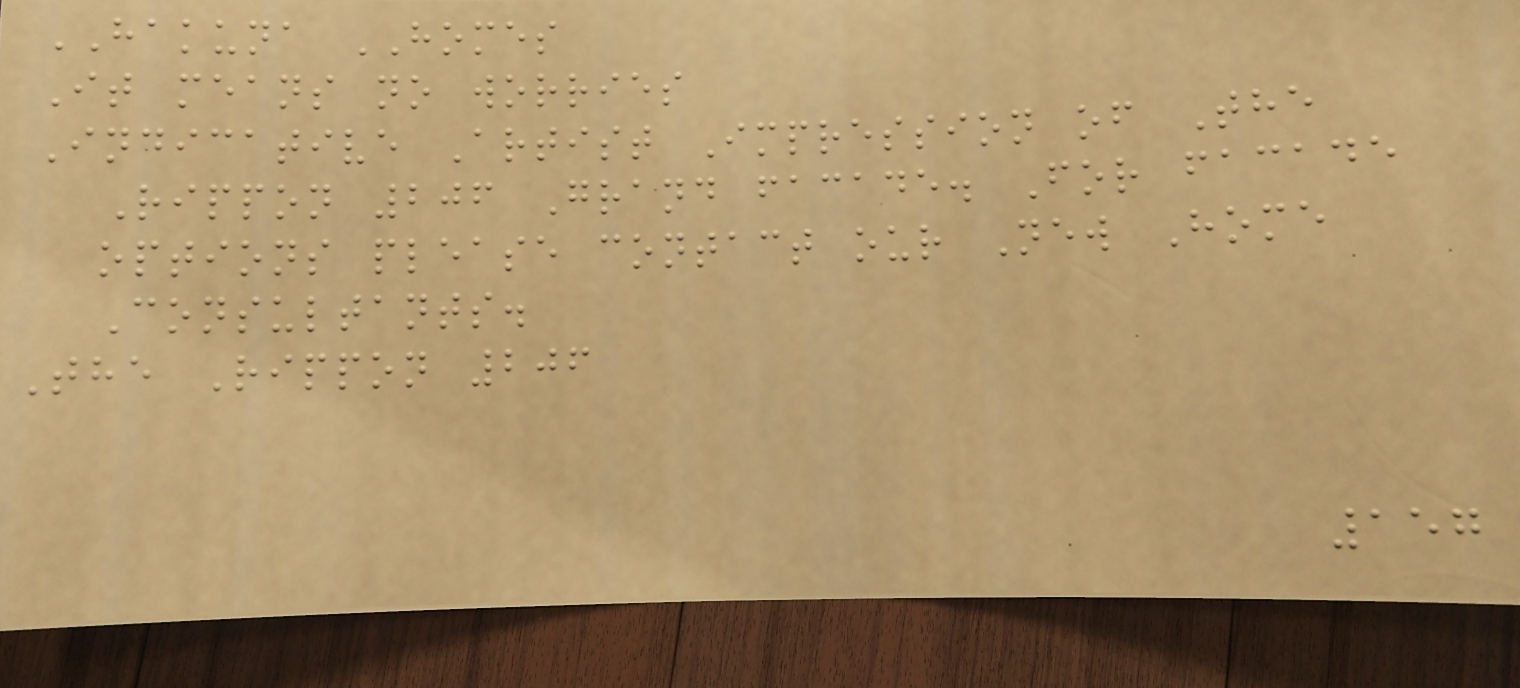HAKUNA HOMES
It means no worries
Indicative Artist Impression of The
Rippon 206 Grand facade. For facade
options please contact our New Home
Consultants.
The Rippon 206
157
